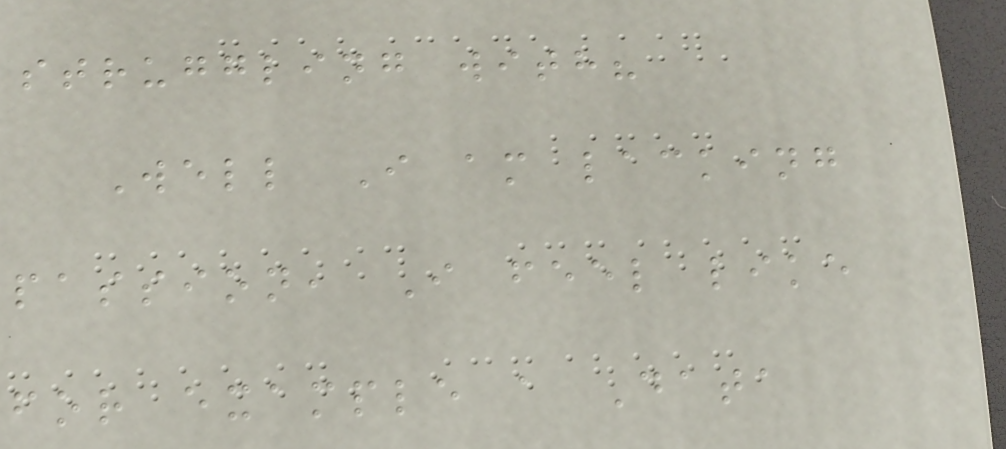struggling with?
Well I am lacking
passion, I feel like
for example a Data
